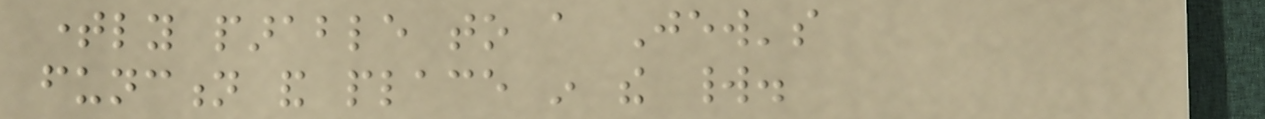timely parable to a Jew's
function and place in the world.
